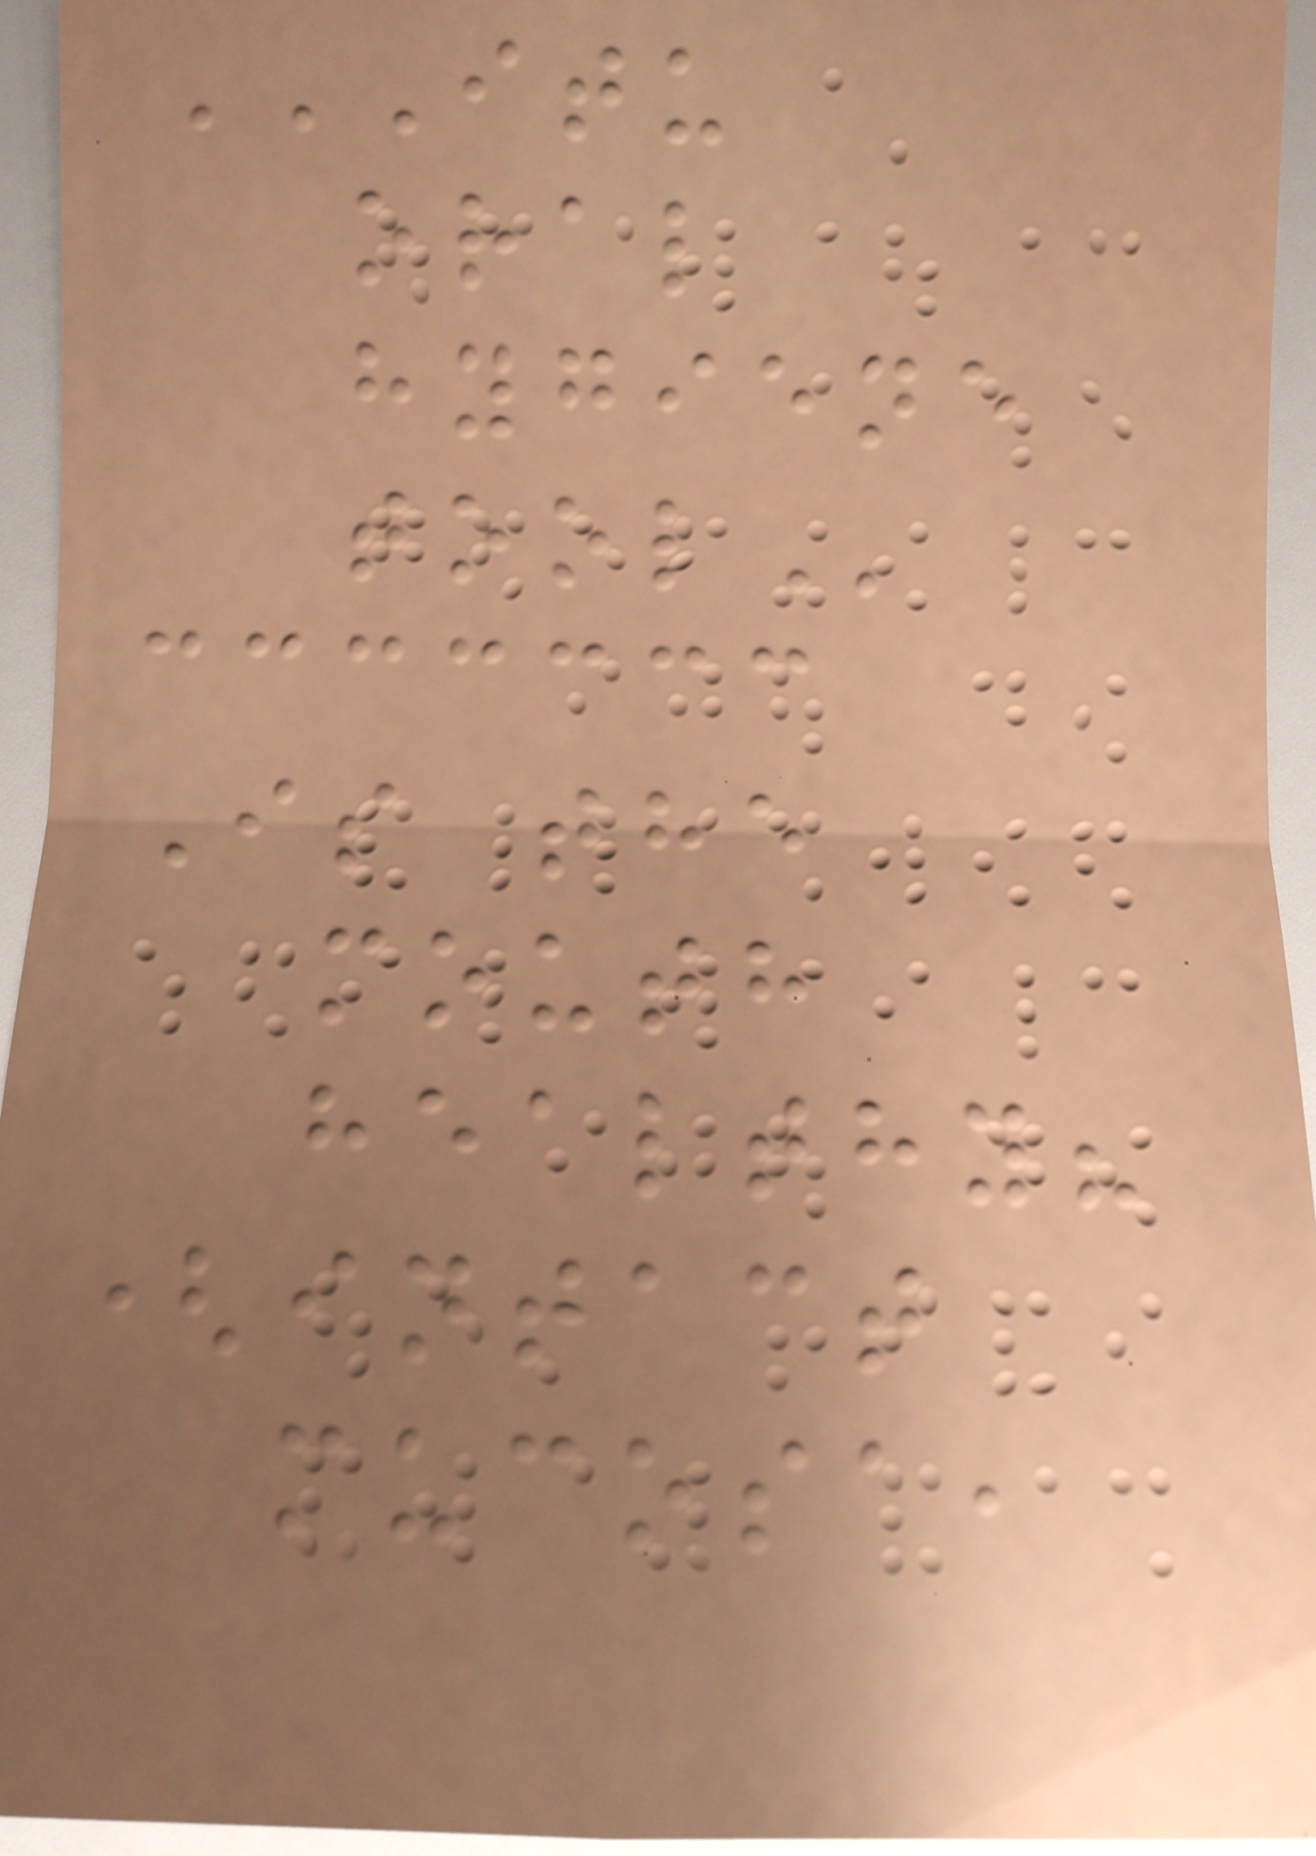ITU
ORAL
HYGIENE
TOOL
Is the
mouth
healthy?
(intact
mucosa,
